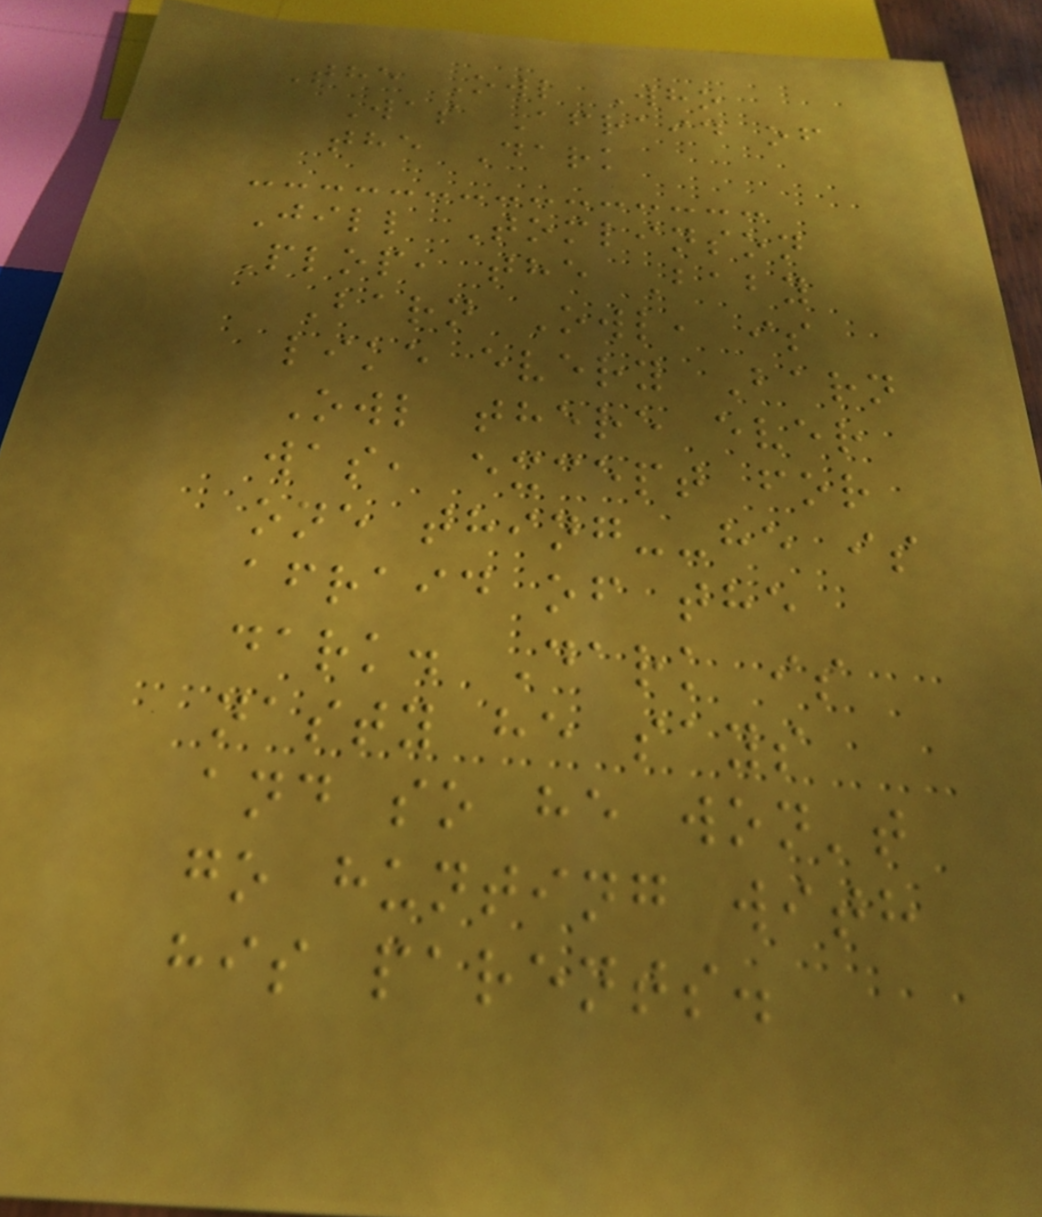The Owl Who
Was Afraid of
the Dark
Jill Tomlinson
Plop, the Baby
Barn Owl, is
like every Barn
Owl there ever
was, except for
one thing--he is
afraid of the
dark. Dark is
nasty he says
and so he won't
go hunting with
his parents.
